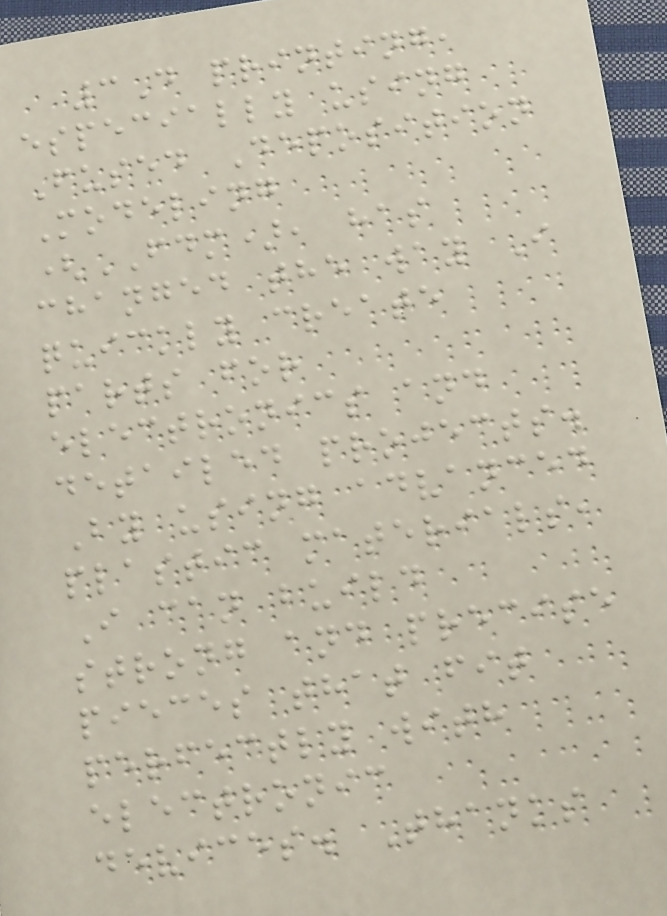3D printing,
especially using
Fused Deposition
Modeling
(FDM), has
changed the way I
quickly create
parts for
electronics and
detailed projects.
By using advanced
plastic materials,
I can build
strong and precise
pieces that fit
perfectly with
electronic
devices. Thanks
